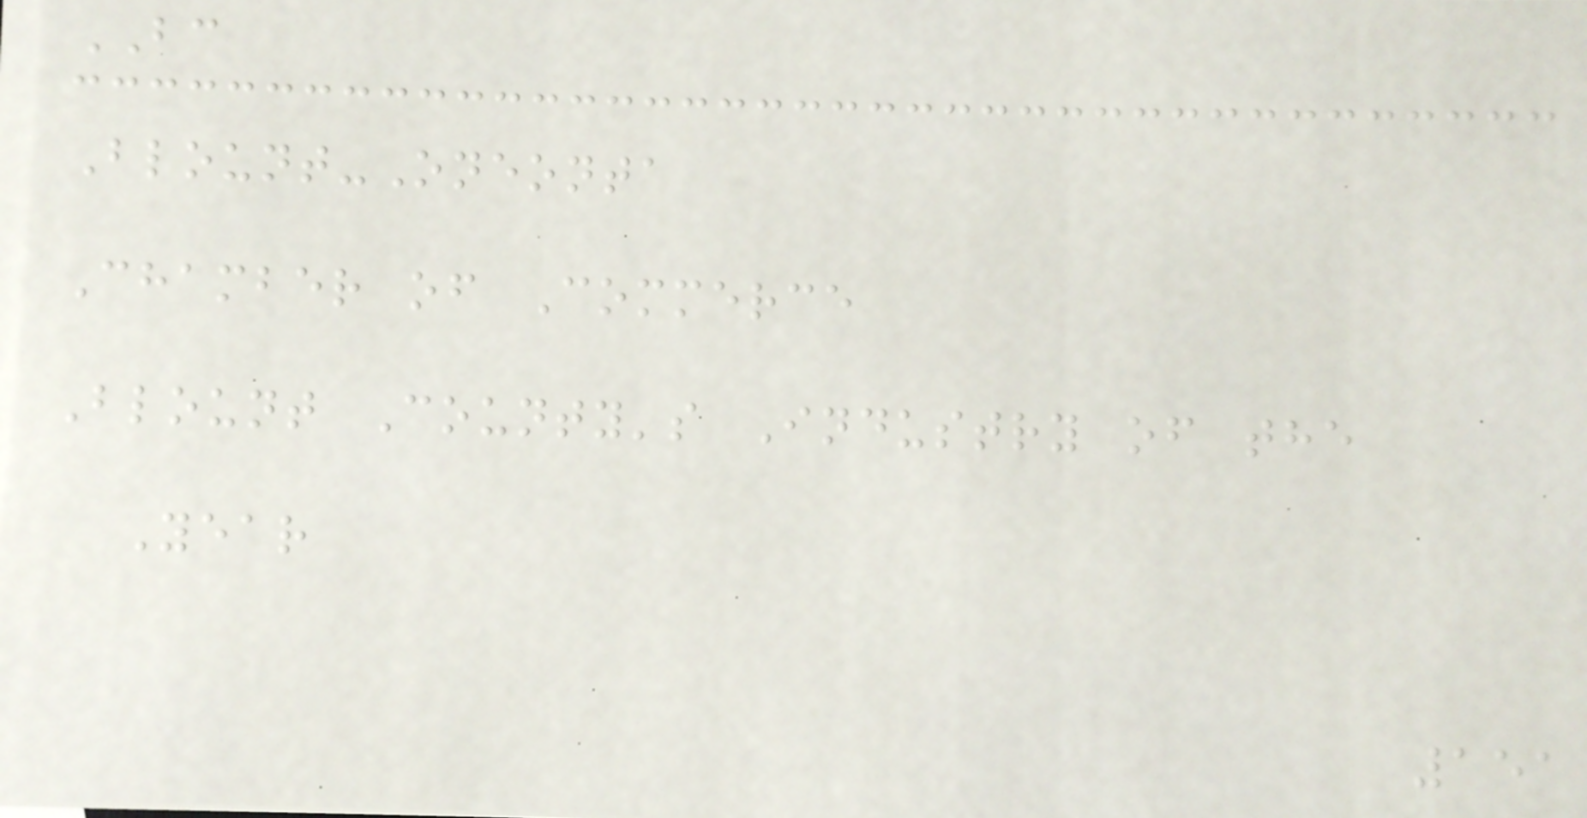BC
Blount-Oneonta
Chamber of Commerce
Blount County's Industry of the
Year
151
